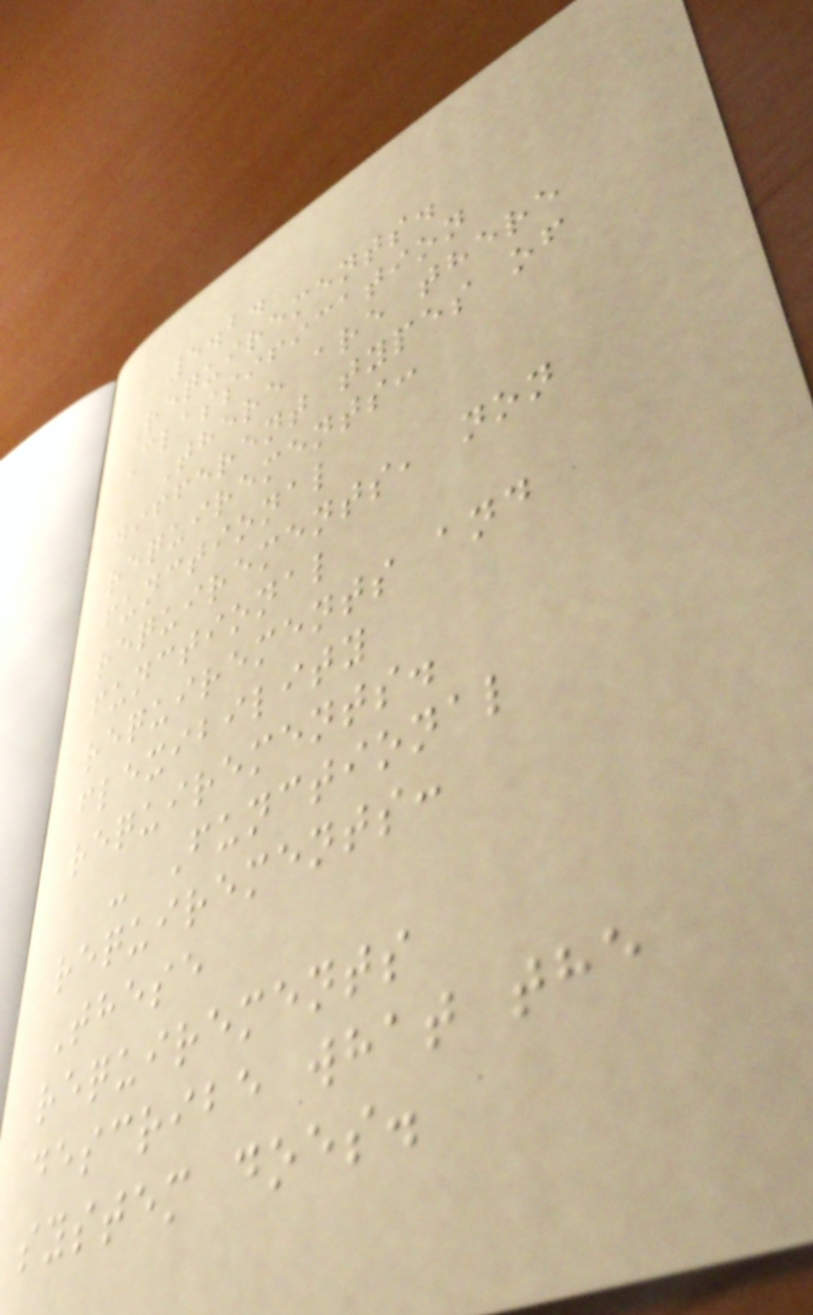5.2.
Requirements.
Classification
There are there
different types of
requirements:
functional
requirements, non
functional
requirements and
flexibility
requirements.
- Functional
requirements:
These
requirements
describe what the
system does.
